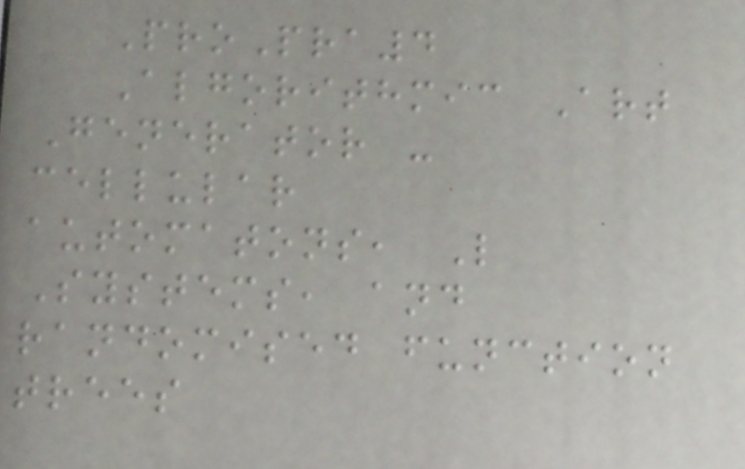ProPra4
Algorithmic Art
Generator -
cellular
automatons, L
Systems, and
randomised function
trees
